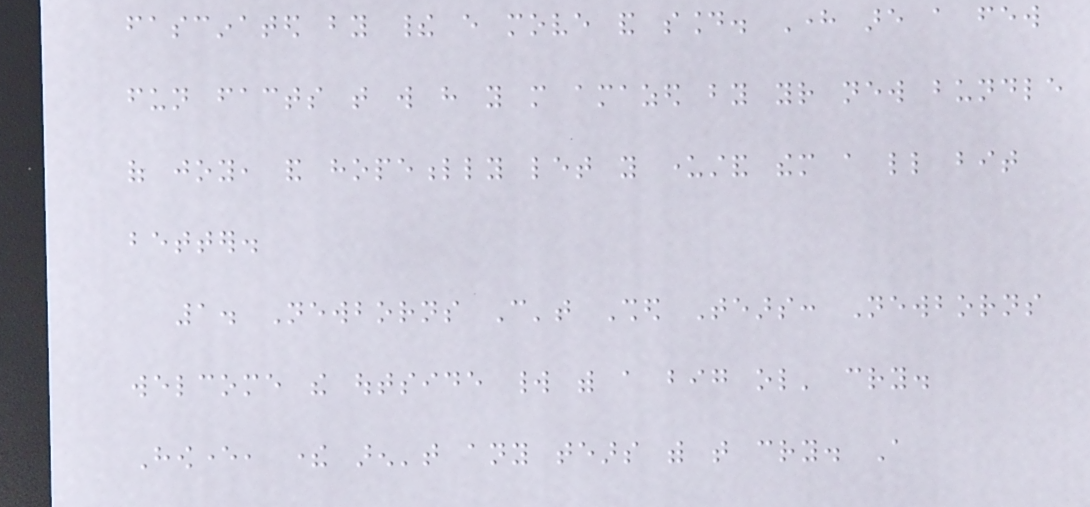fascinated by their every move and sound. Here are a few
fun facts that will have you more amazed by your new bundle
of joy, and hopefully let you understand them a little bit
better.
1. Newborns Can't Shed Tears: Newborns
welcome the outside world with a big ol' cry.
However, there aren't any tears with that cry. A
